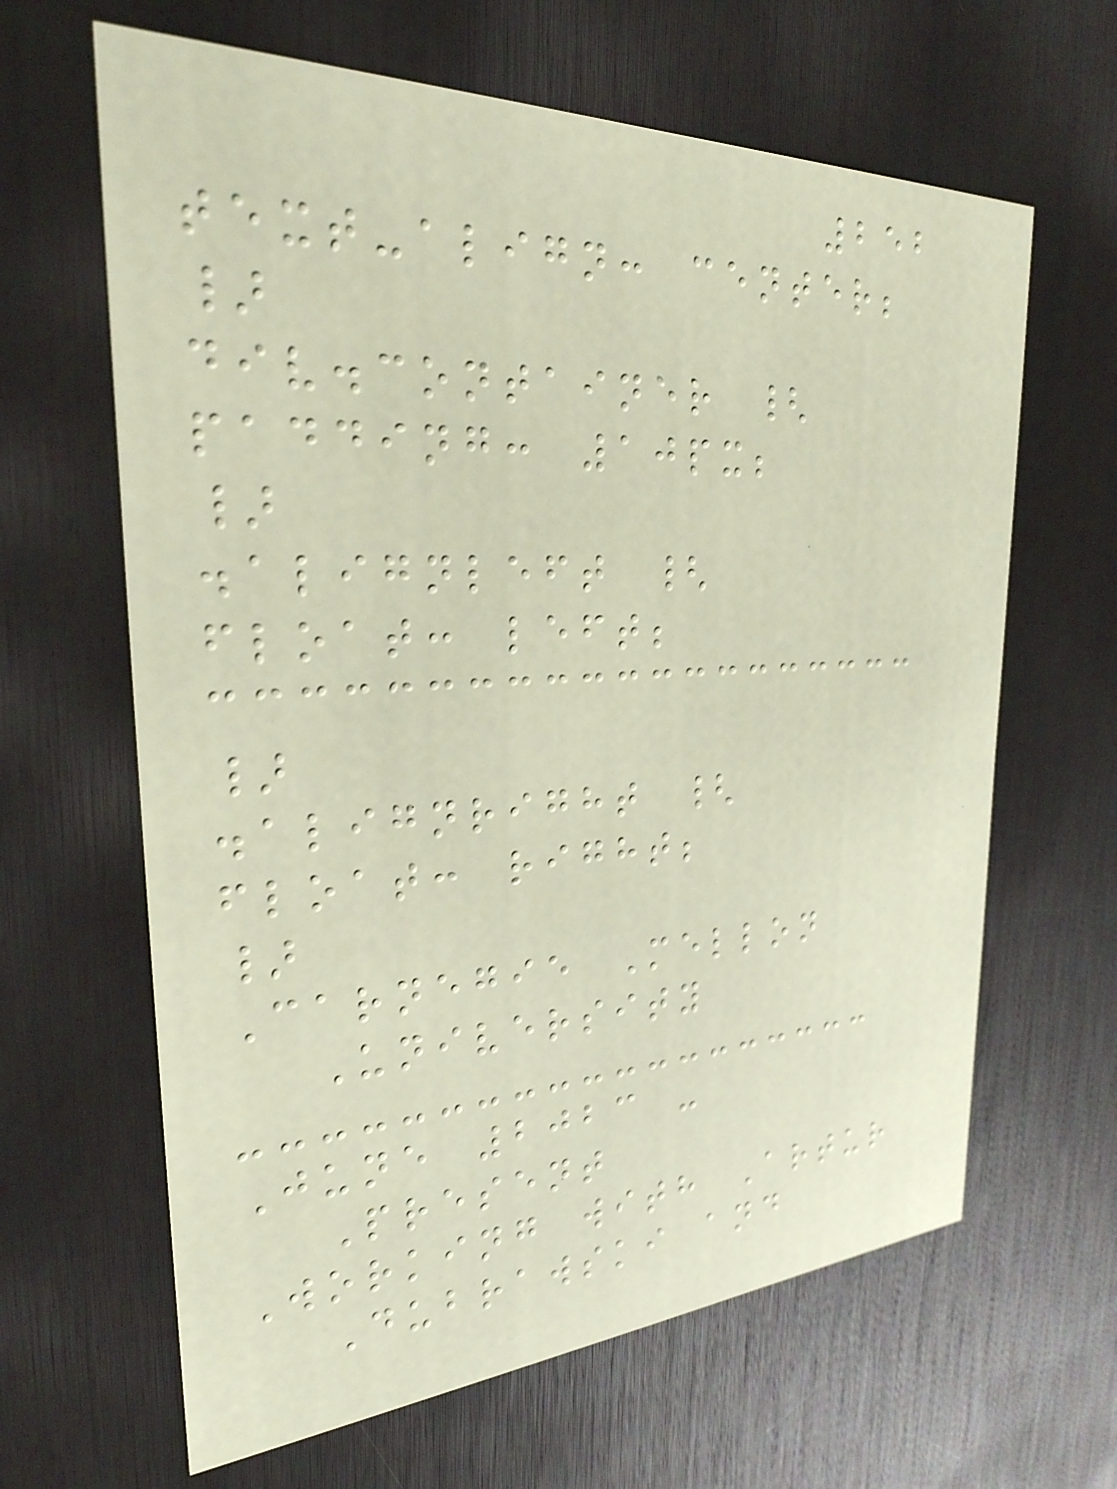252
text-align: center;
}
div.container {
padding: 10px;
}
.alignleft {
float: left;
}
.alignright {
float: right;
}
Carnegie Mellon
University
June 2023 -
Present
Working with Artur
Dubrawski and
